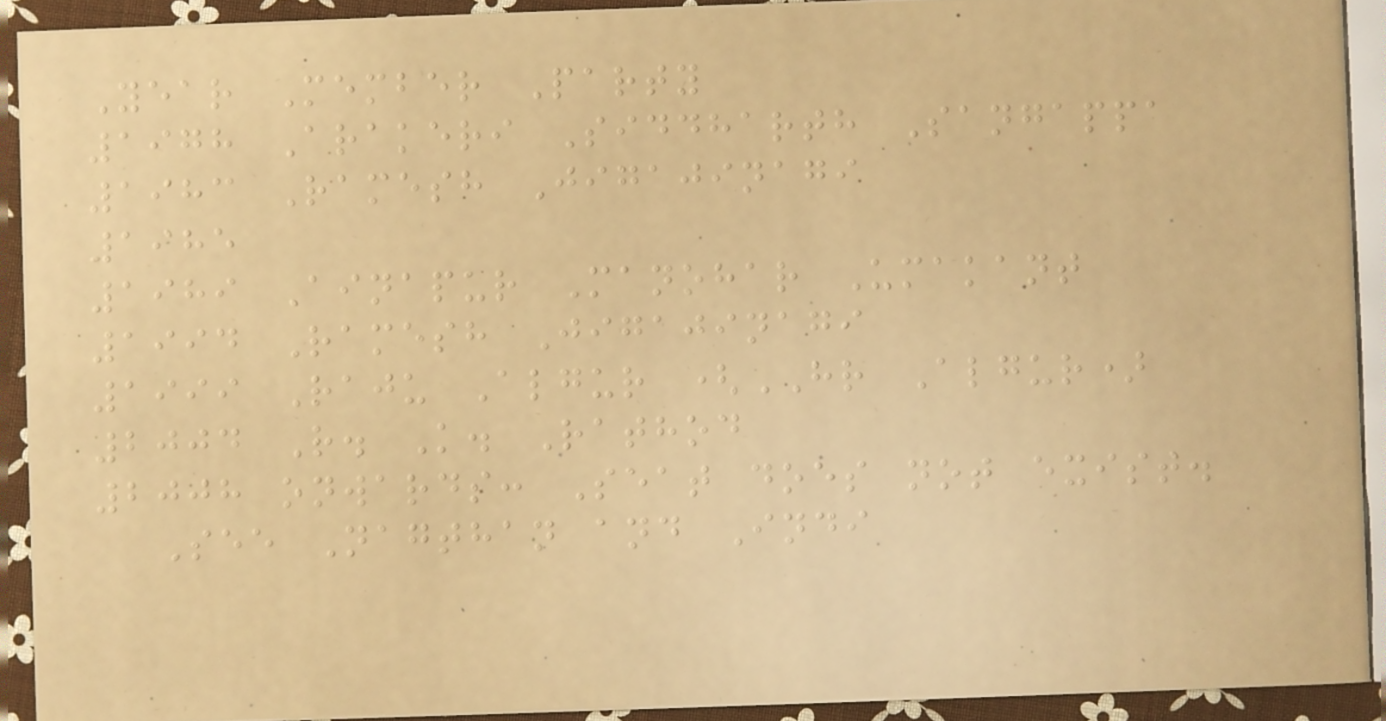Year Member Party
1978 Arakeri Siddharth Sangappa
1983 Ramesh Jigajinagi
1985
1989 Ainapur Manohar Umakant
1994 Ramesh Jigajinagi
1999 Raju Algur (HR Algur)
2004 R. K. Rathod
2008 onwards: Seat does not exist.
See Nagthan and Indi
